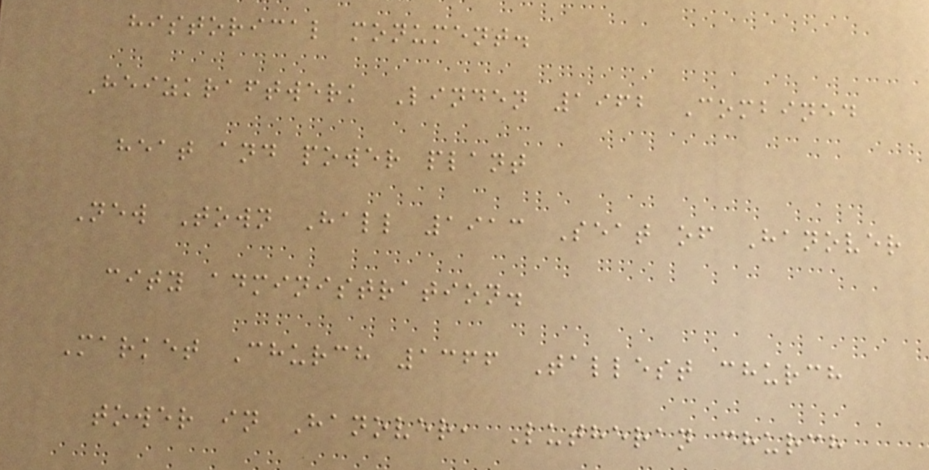historical monument.
Heizkraftwerk Linden 1962 Combined
heat and power plant
New Town Hall 1913 Seat of Hanover
city administration.
Market Church 1366 Tallest church
tower in Hanover, Lutheran church
